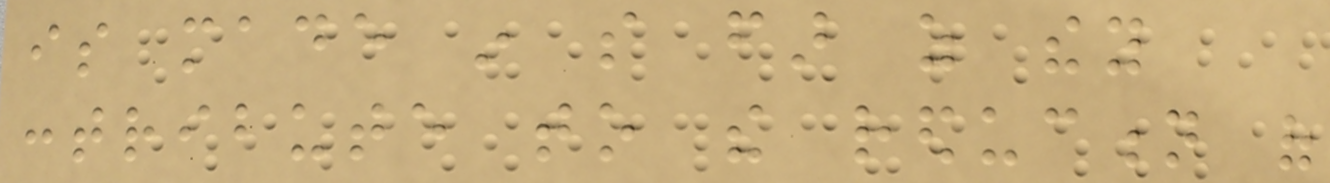is made in so far as they
contribute to the reduction of
